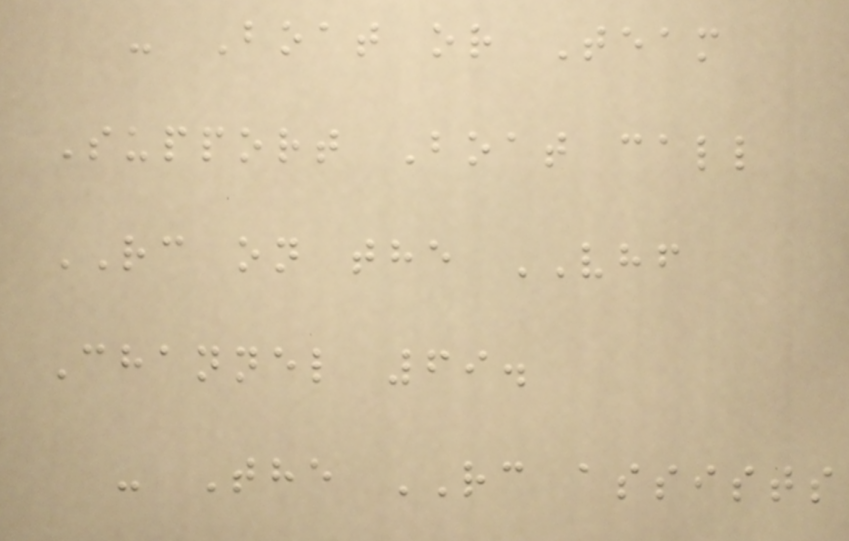- Boat or Team
Support Boat call
RC on the VHF
Channel 69.
- The RC assists
